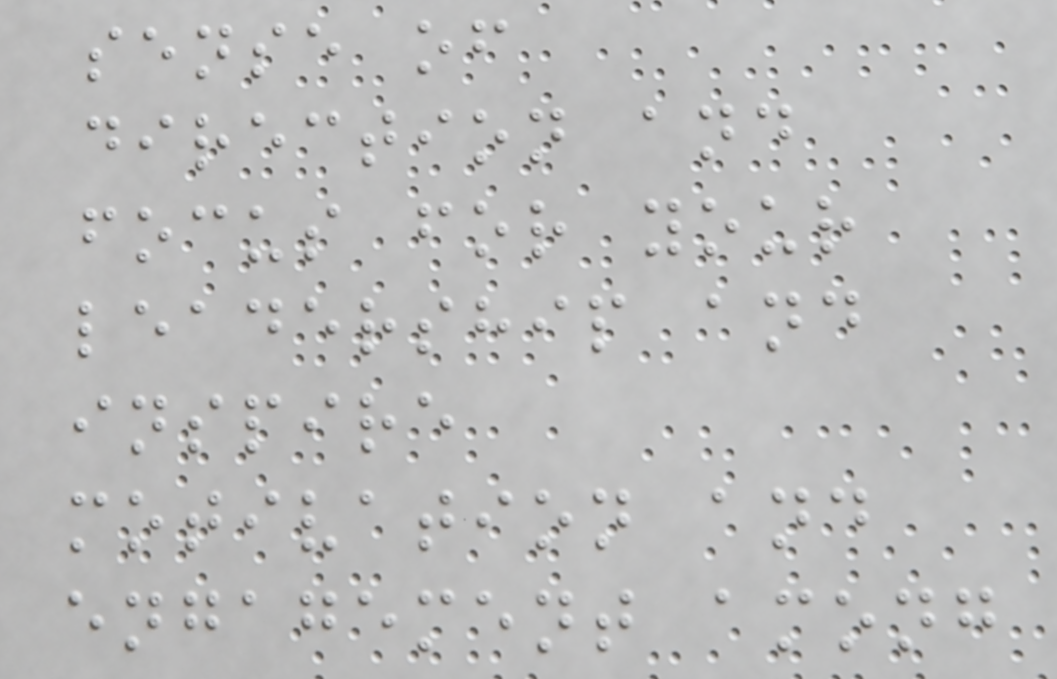sense of
direction and
focus for your
leadership and
inspire
motivation and
engagement among
